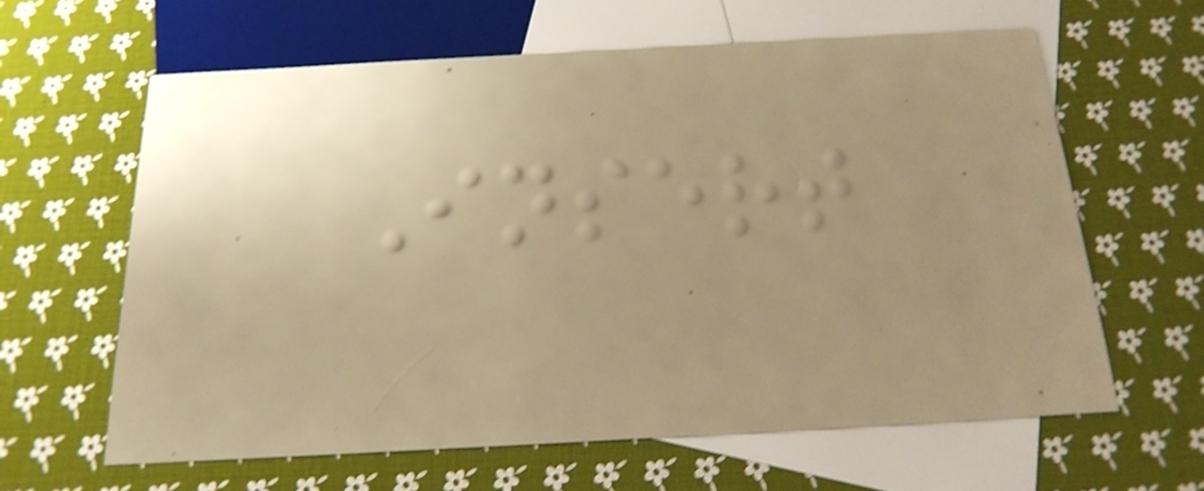Insert
